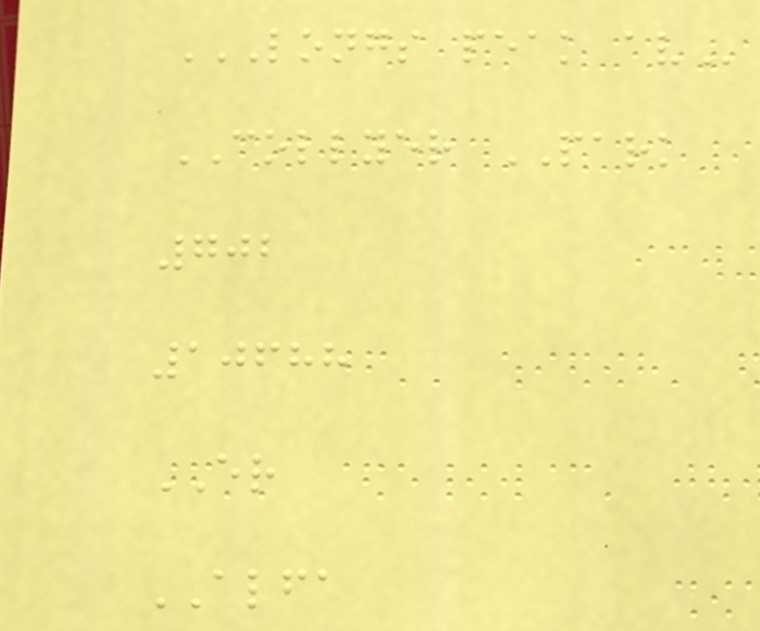LONGS PEAK AV
COLLYER PARK
702
10688
ER
ALFA
